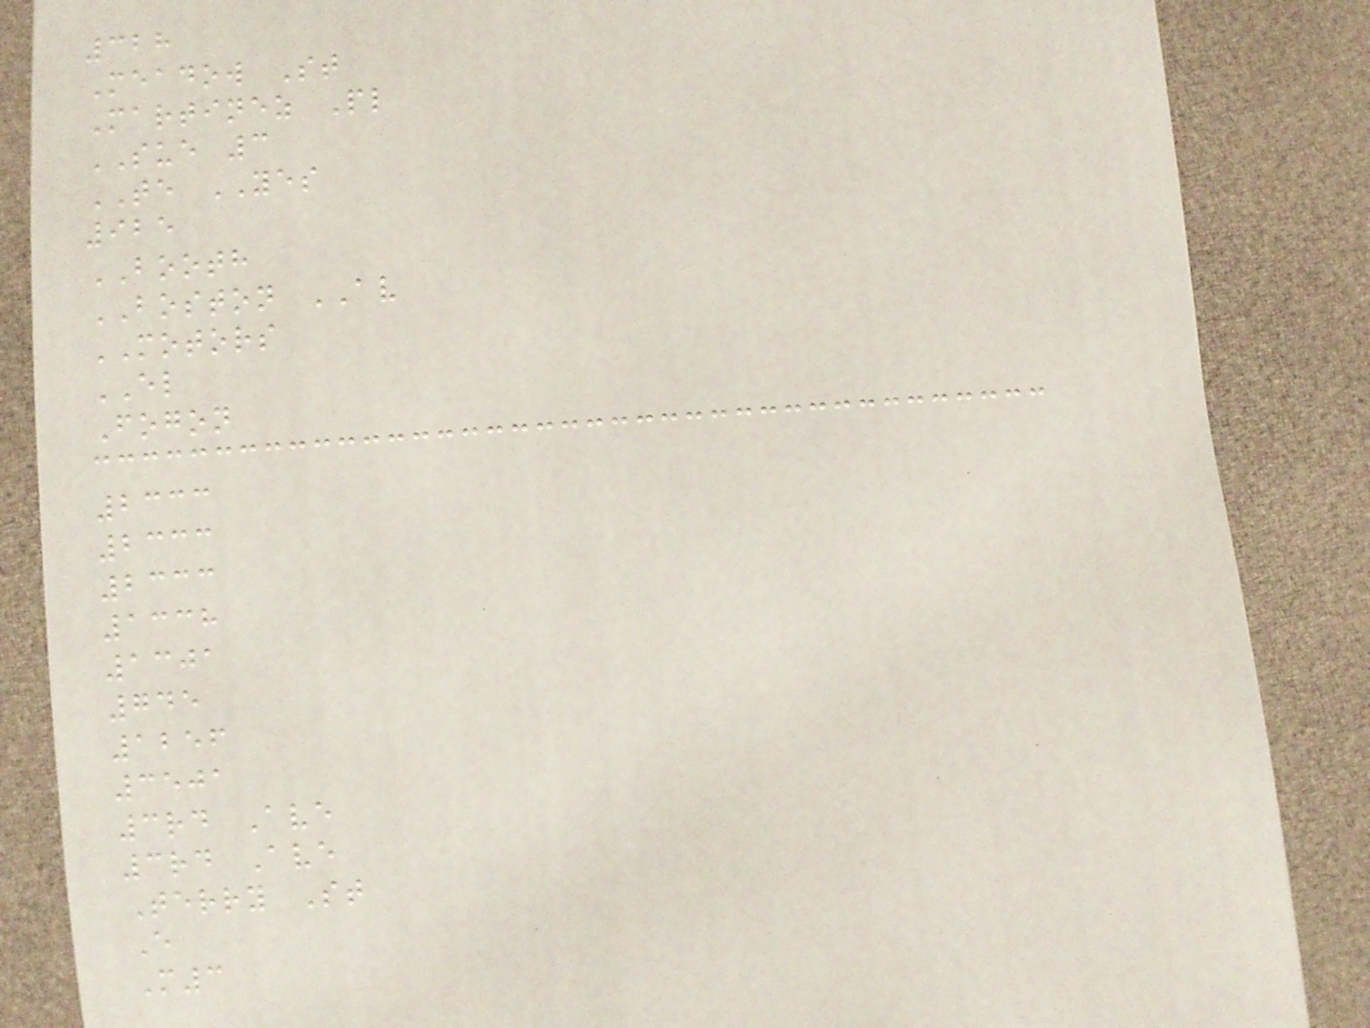328
Meadow St
Martinez Pl
SUE 3
TE YES
925
BOOTH
BOSTON AV
MOTORS
EL
Fogon
2333
2333
2333
1338
1301
745
1256
3501
3rd Ave
3rd Ave
Terry St
E
M3
